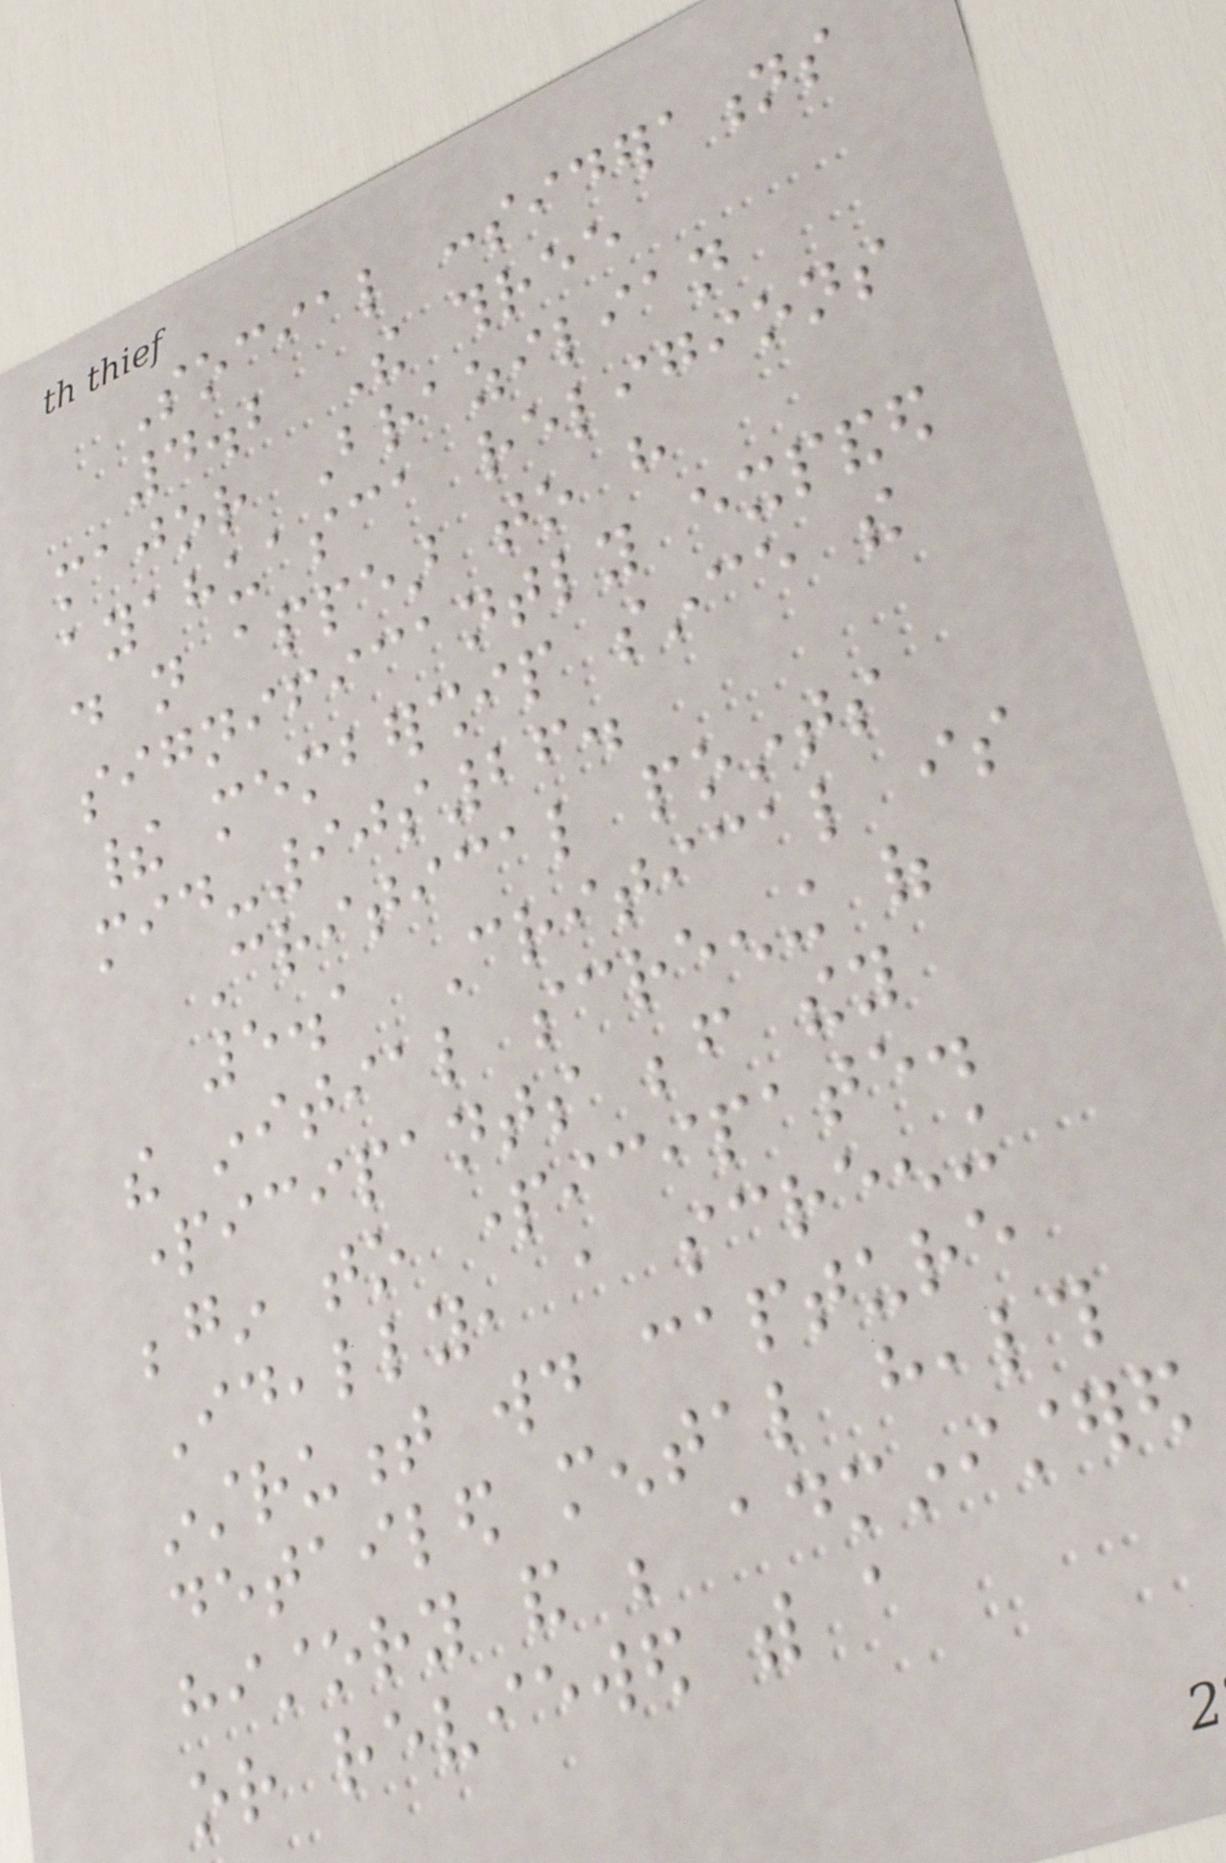Social considerations
4.2 The three
major Brazilian
ayahuasca religions
do not appear to have
significantly expanded
their membership since the
mid-90s26.
Critical points
5.1 Critical is
the initial screening of
participants before they
begin to participate.
Ideally, a screening
instrument would capture
detailed mental health
history and be administered
or reviewed with a
